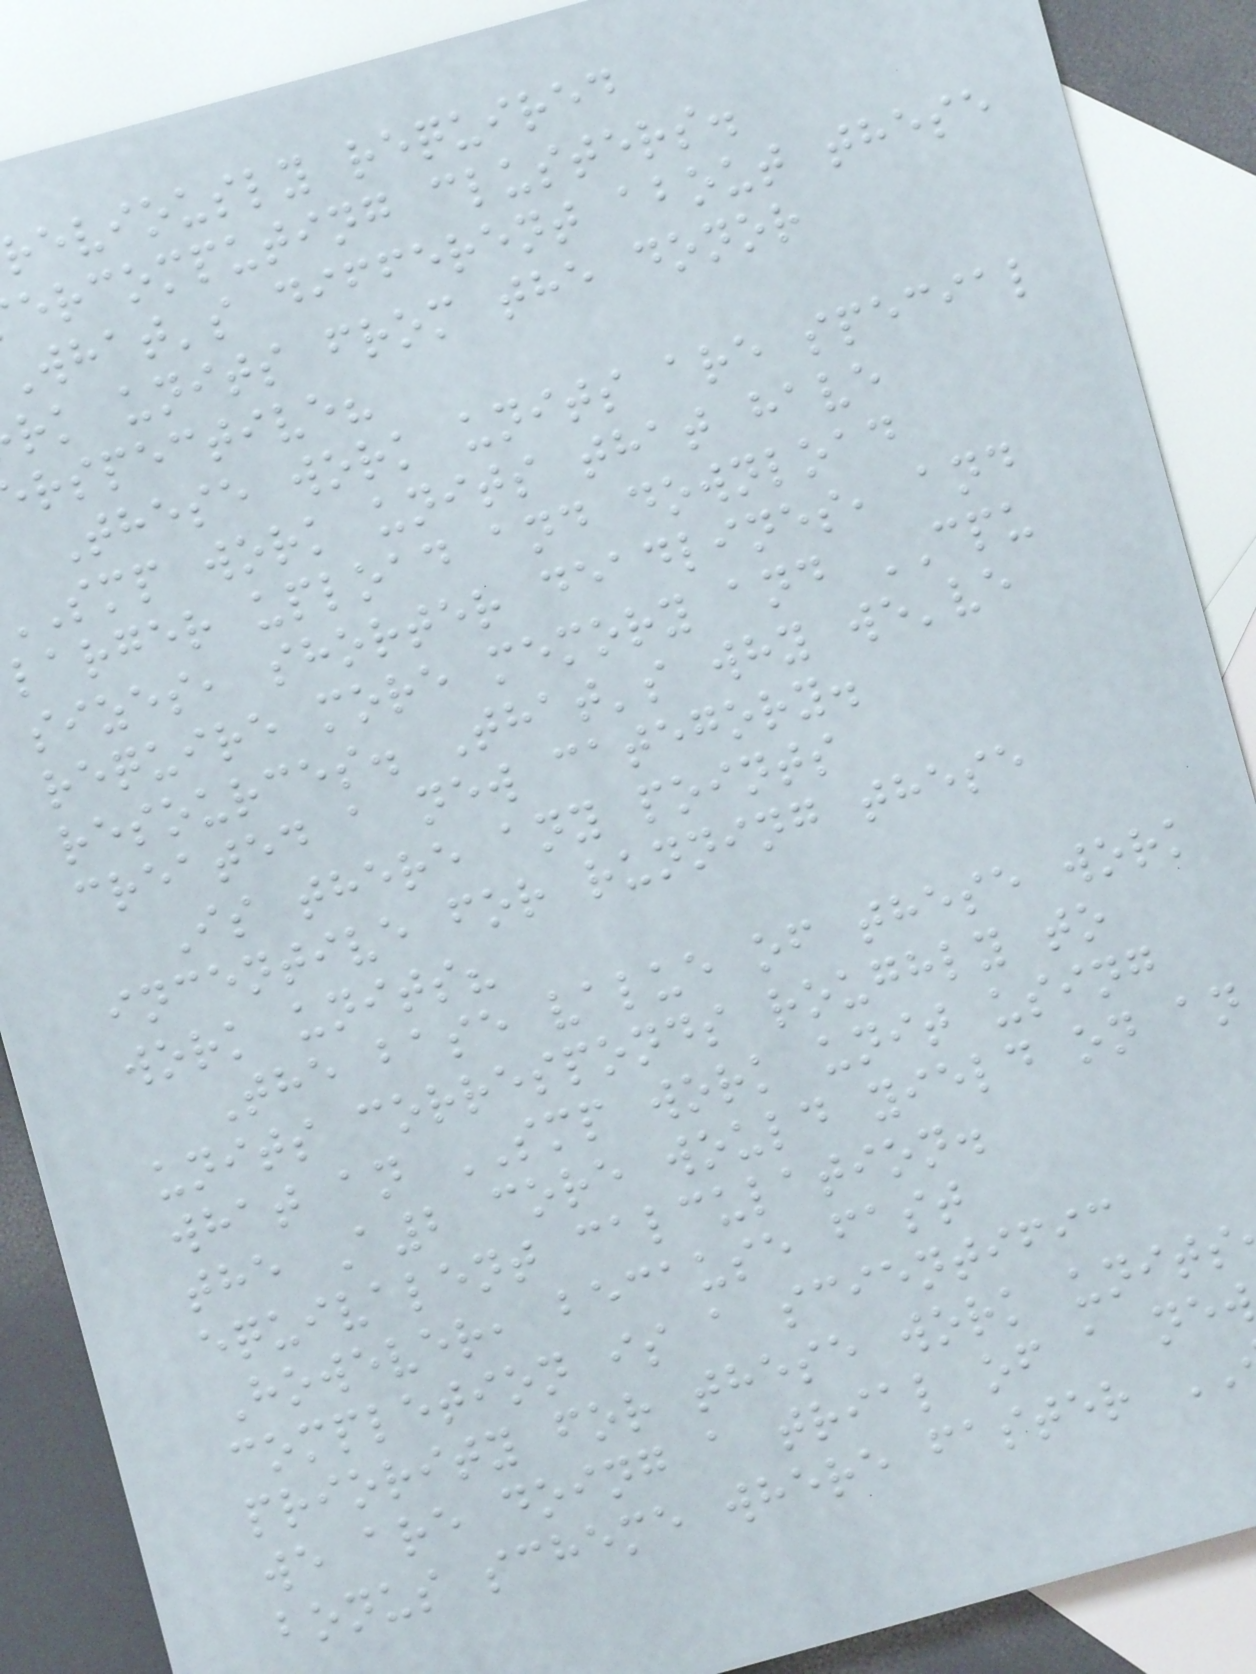reviously required
ercomputing clusters.
what's different about these
rk units from the donor
rspective?
These work units are special
smp work units that have
larger upload and download
sizes, shorter deadlines, and
require more memory and CPU
resources. That's why we've
created a new category.
Is there any points
incentive for running these
work units?
The base value of these work
units corresponds roughly to
what an SMP work unit using
the A2 core would yield on an
equivalent calculation.
However, because fast
completion is a scientific
priority for these work units
we are doing a trial of a new
bonus scheme where faster
